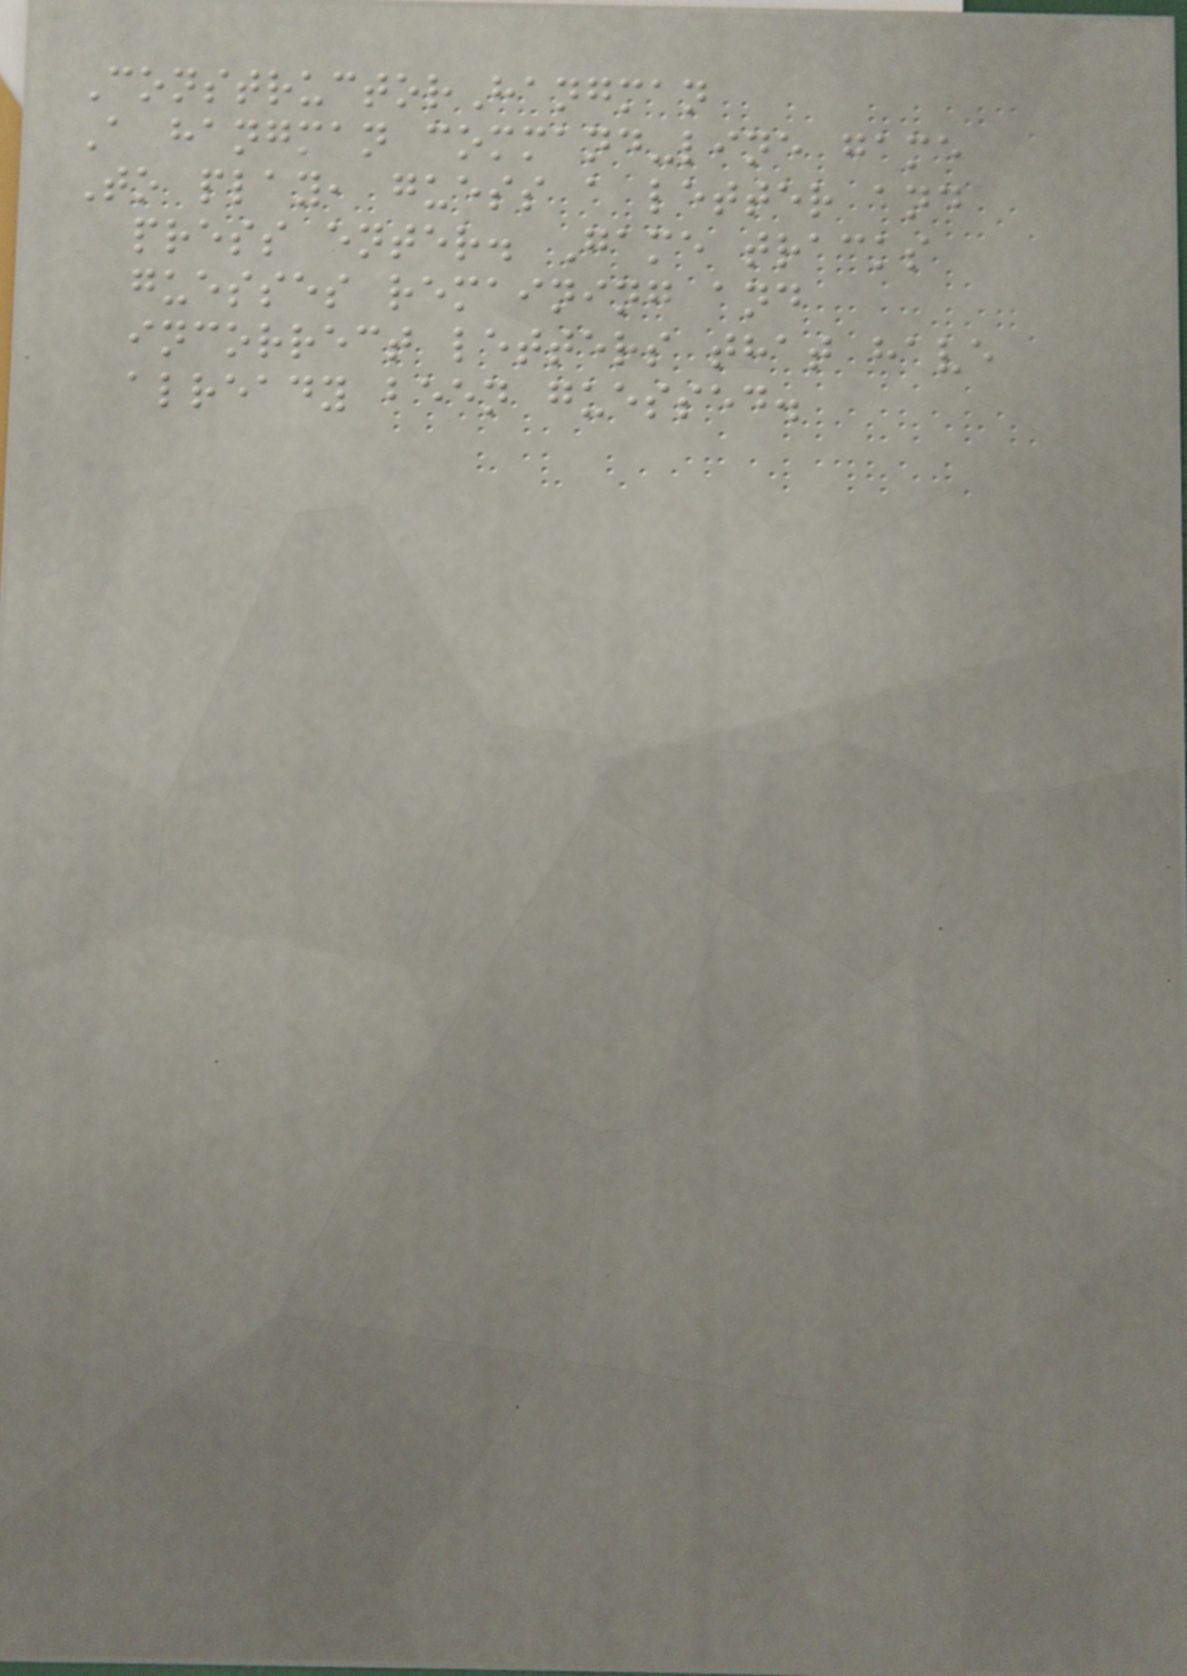ConstructorHangman
A hangman command-line game
To play, guess a letter and
press enter. Game tracks
guesses remaining and
incorrect letters that have
already been guessed.
